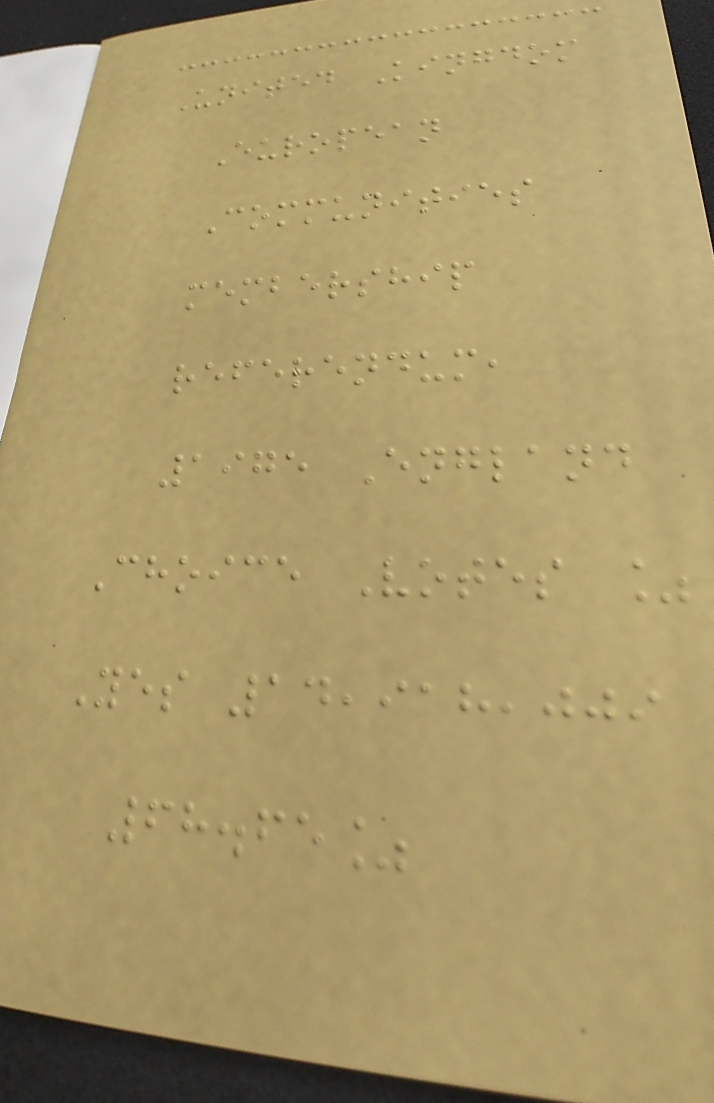United Kingdom
European
Communities
membership
referendum,
1975 England
Choice Votes %
Yes 14,918,009
68.65%
